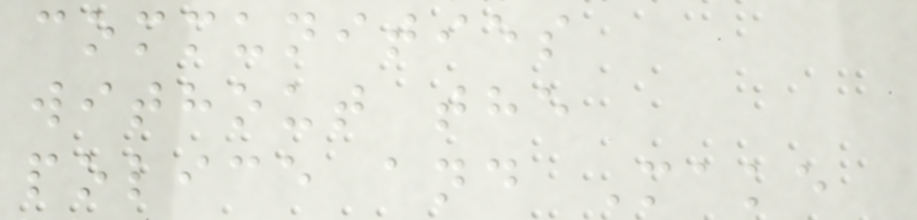communities
without the
police and Make
